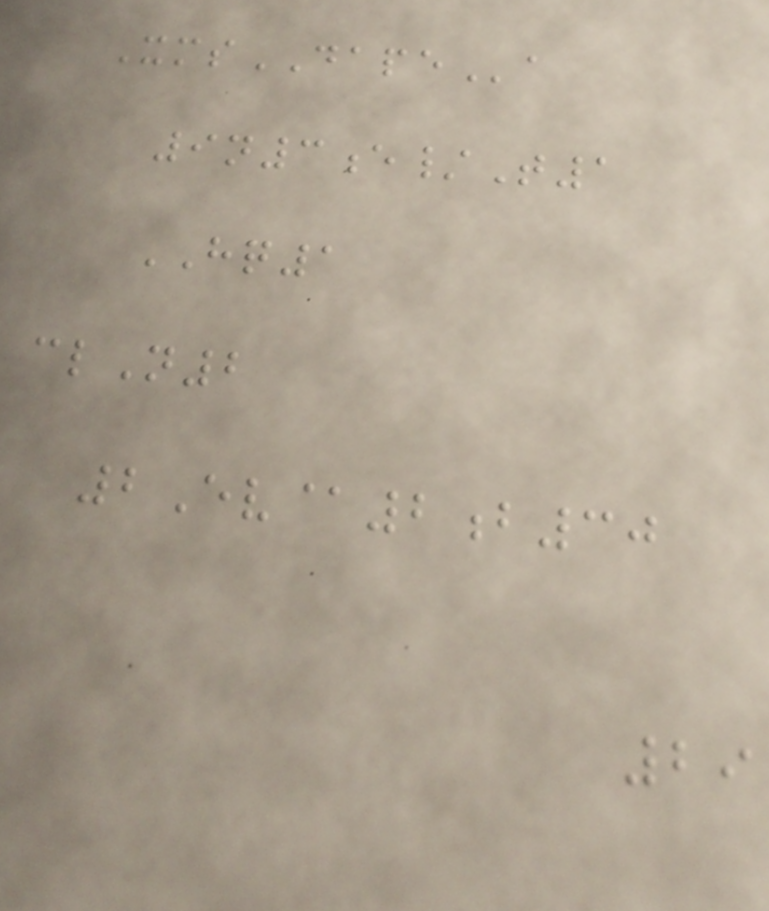XmsDAPEa
9n3e/T1
HQ1
clN2
2Ev@2b30
29
